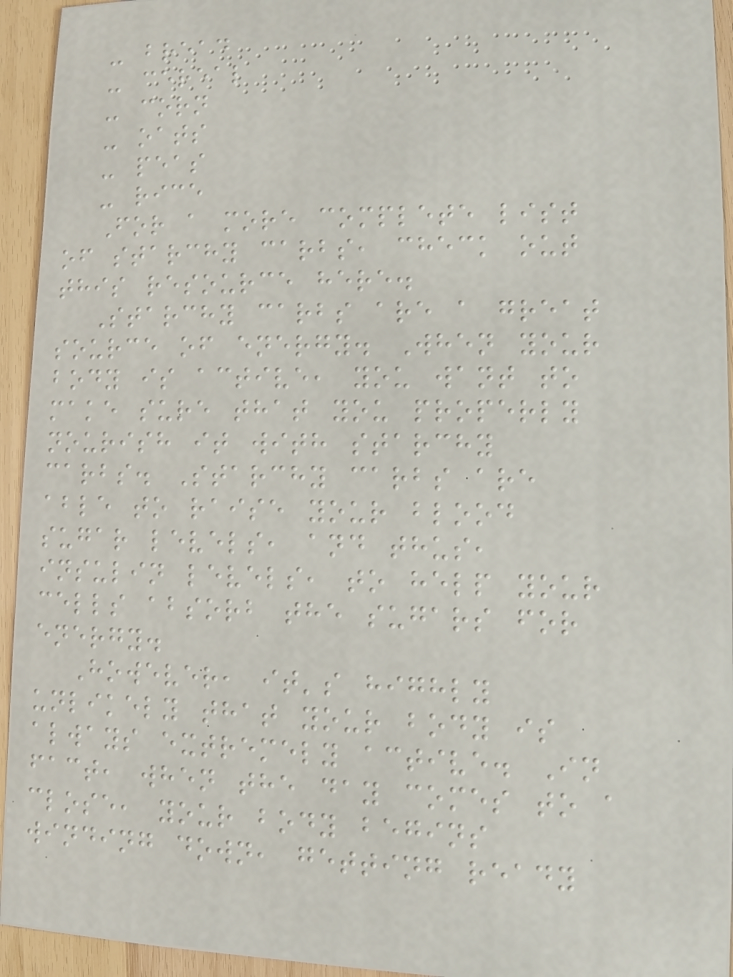- bread
- cereal
- corn
- oats
- peas
- rice
For a more complete list
of starchy carbs, check out
this resource here.
Starchy carbs are a great
source of energy. When your
body is active, you want to
make sure that you properly
nourish it with starchy
carbs. Starchy carbs are
able to raise your blood
sugar levels, and thus,
insulin levels, to help your
cells absorb the sugars for
energy.
However, it's highly
unlikely that your body is
always extremely active. In
fact, when the day comes to a
close, your body begins
winding down, getting ready
